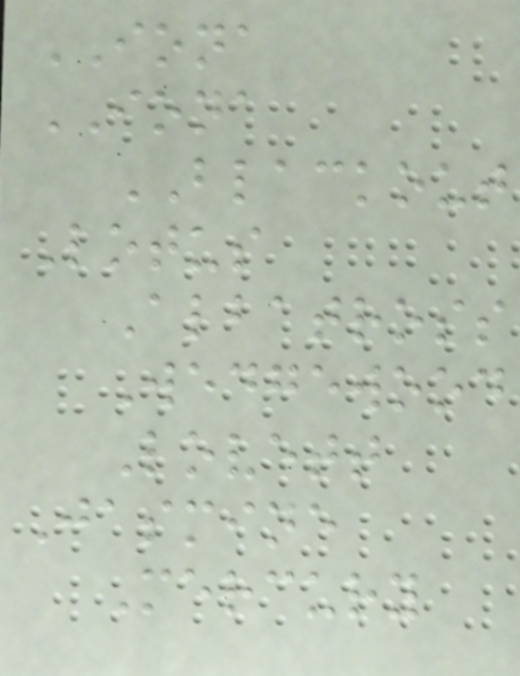IONA
IONA
BLACKOUT
Lotus
Albatross
Wedgewood
Lovett
Jasmine
Mercury
